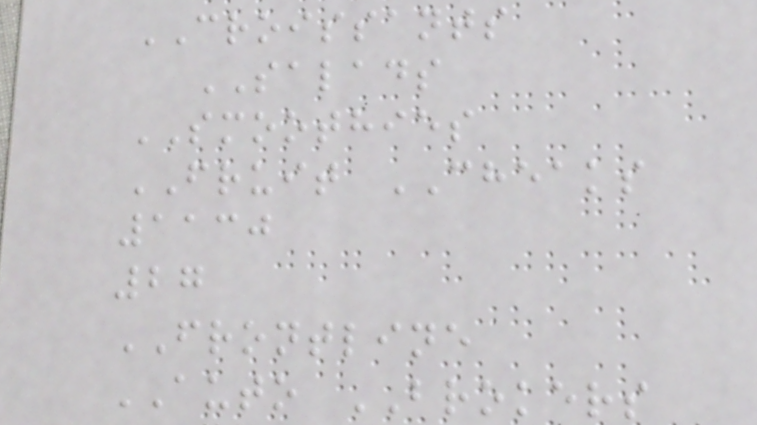CROISSANTS
SALADS
SMOOTHIES
FRUIT CHEAKS
1130
27
FRONTLINE
AUTO BROKERS
